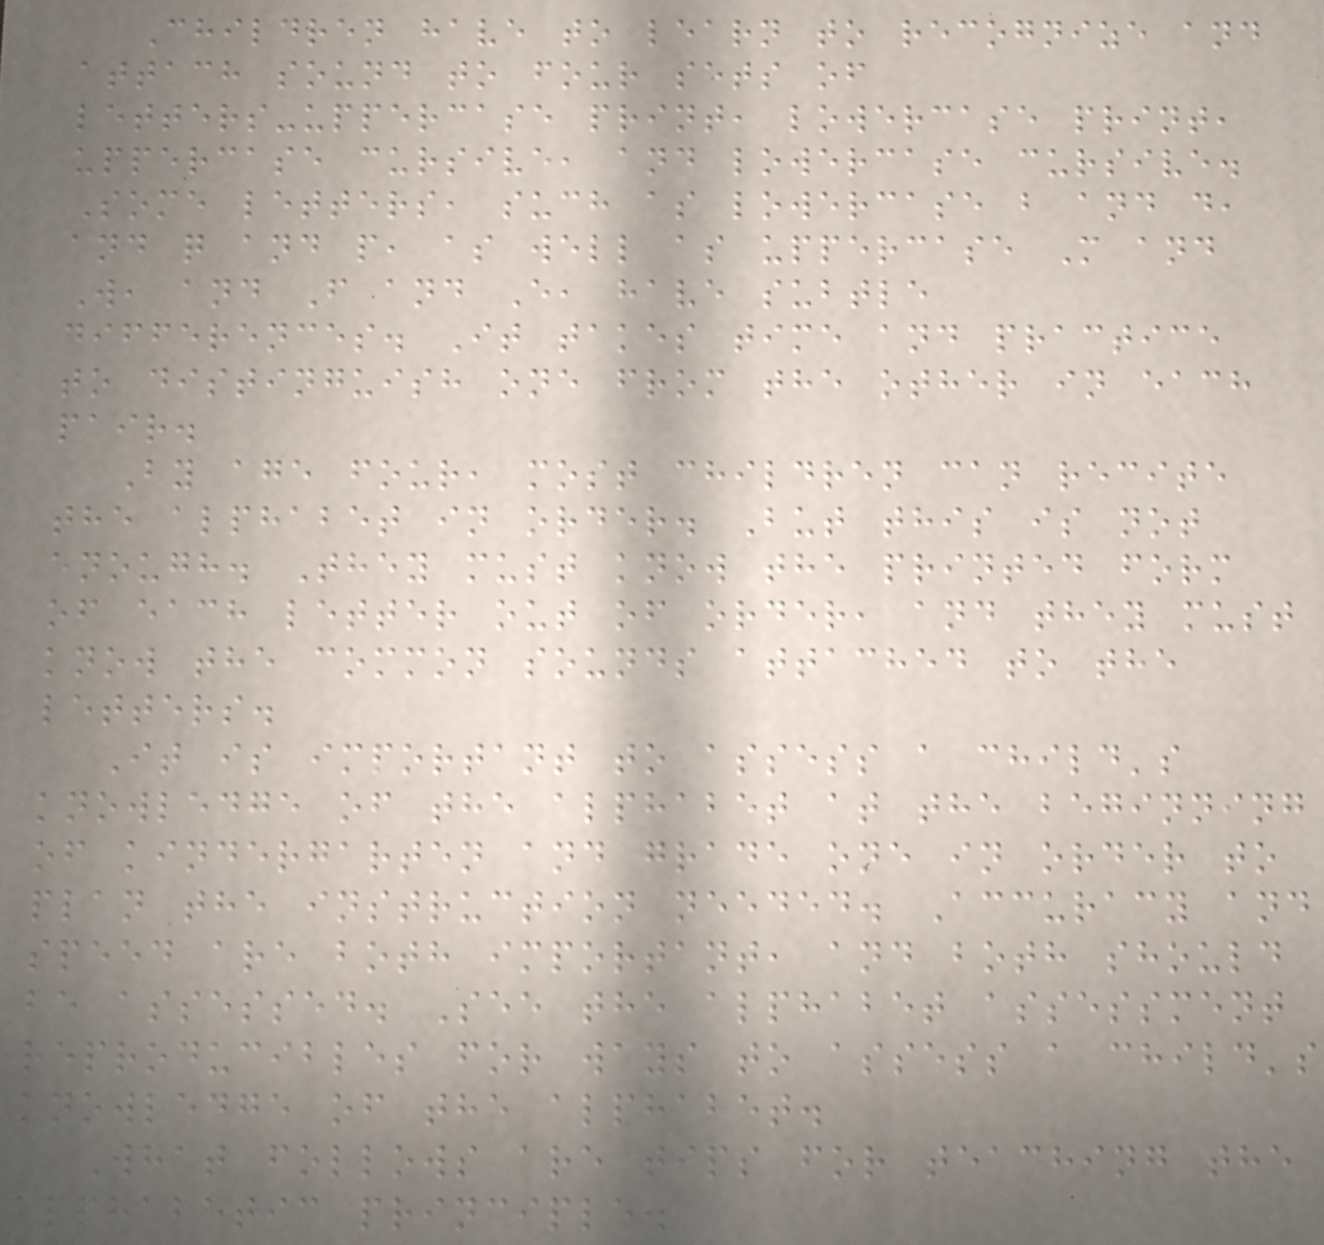Children have to learn to recognize and
attach sound to four sets of
letters-uppercase print, lowercase print,
uppercase cursive, and lowercase cursive.
Some letters, such as lowercase b and d,
and q and p, as well as uppercase M and
W, and F and E, have subtle
differences. It takes time and practice
to distinguish one from the other in each
pair.
By age four, most children can recite
the alphabet in order. But this is not
enough. They must know the printed form
of each letter out of order, and they must
know the common sounds attached to the
letters.
It is important to assess a child's
knowledge of the alphabet at the beginning
of kindergarten and grade one in order to
plan the instruction needed. Accuracy and
speed are both important, and both should
be assessed. See the alphabet assessment
reproducibles for ways to assess a child's
knowledge of the alphabet.
What follows are tips for teaching the
alphabetic principle.
